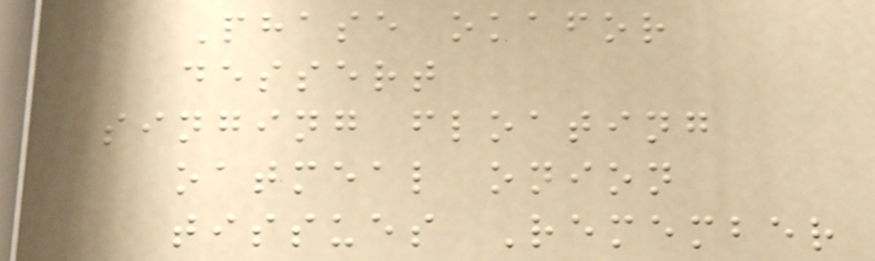Phase okafor
dessert
singing floating
oatmeal onion
tissues Remember
